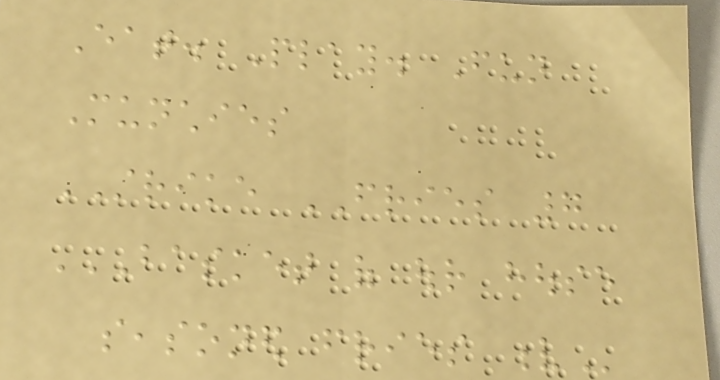Eat. Play. Fun
Munchies
STRIKE FRIES 7
BASKET OF OUR HOUSE
SEASONED FRIES V
